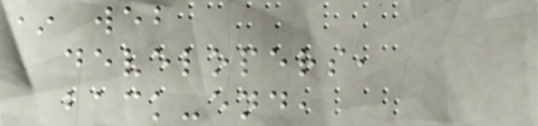* web
developers,
back-end,
